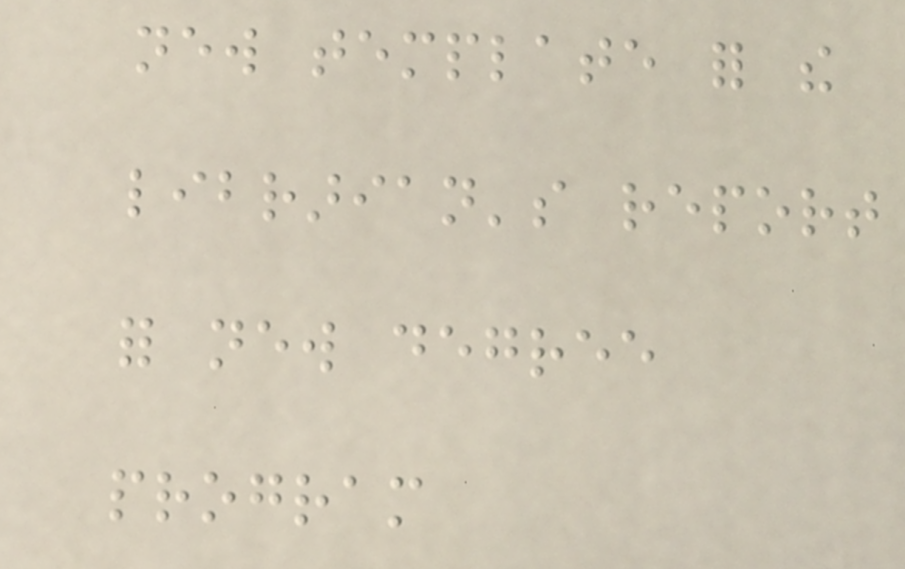new template for the
librarian's report
for new degree
program
